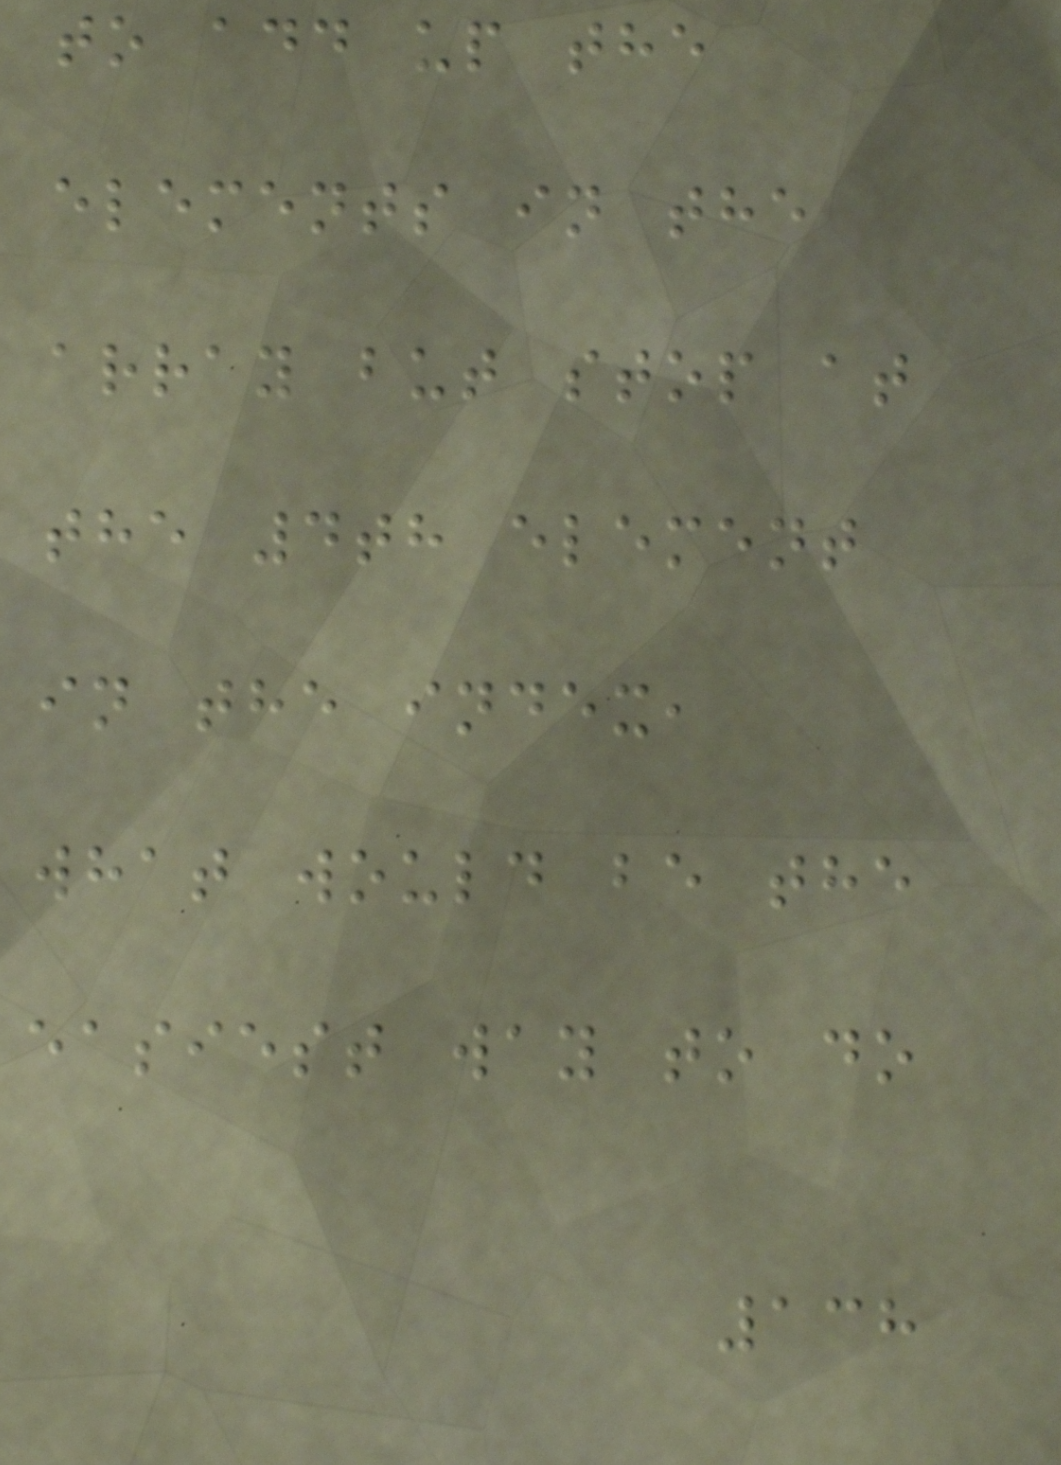to add up the
elements in the
array but stop at
the 4th element
in the index,
what would be the
easiest way to do
138
